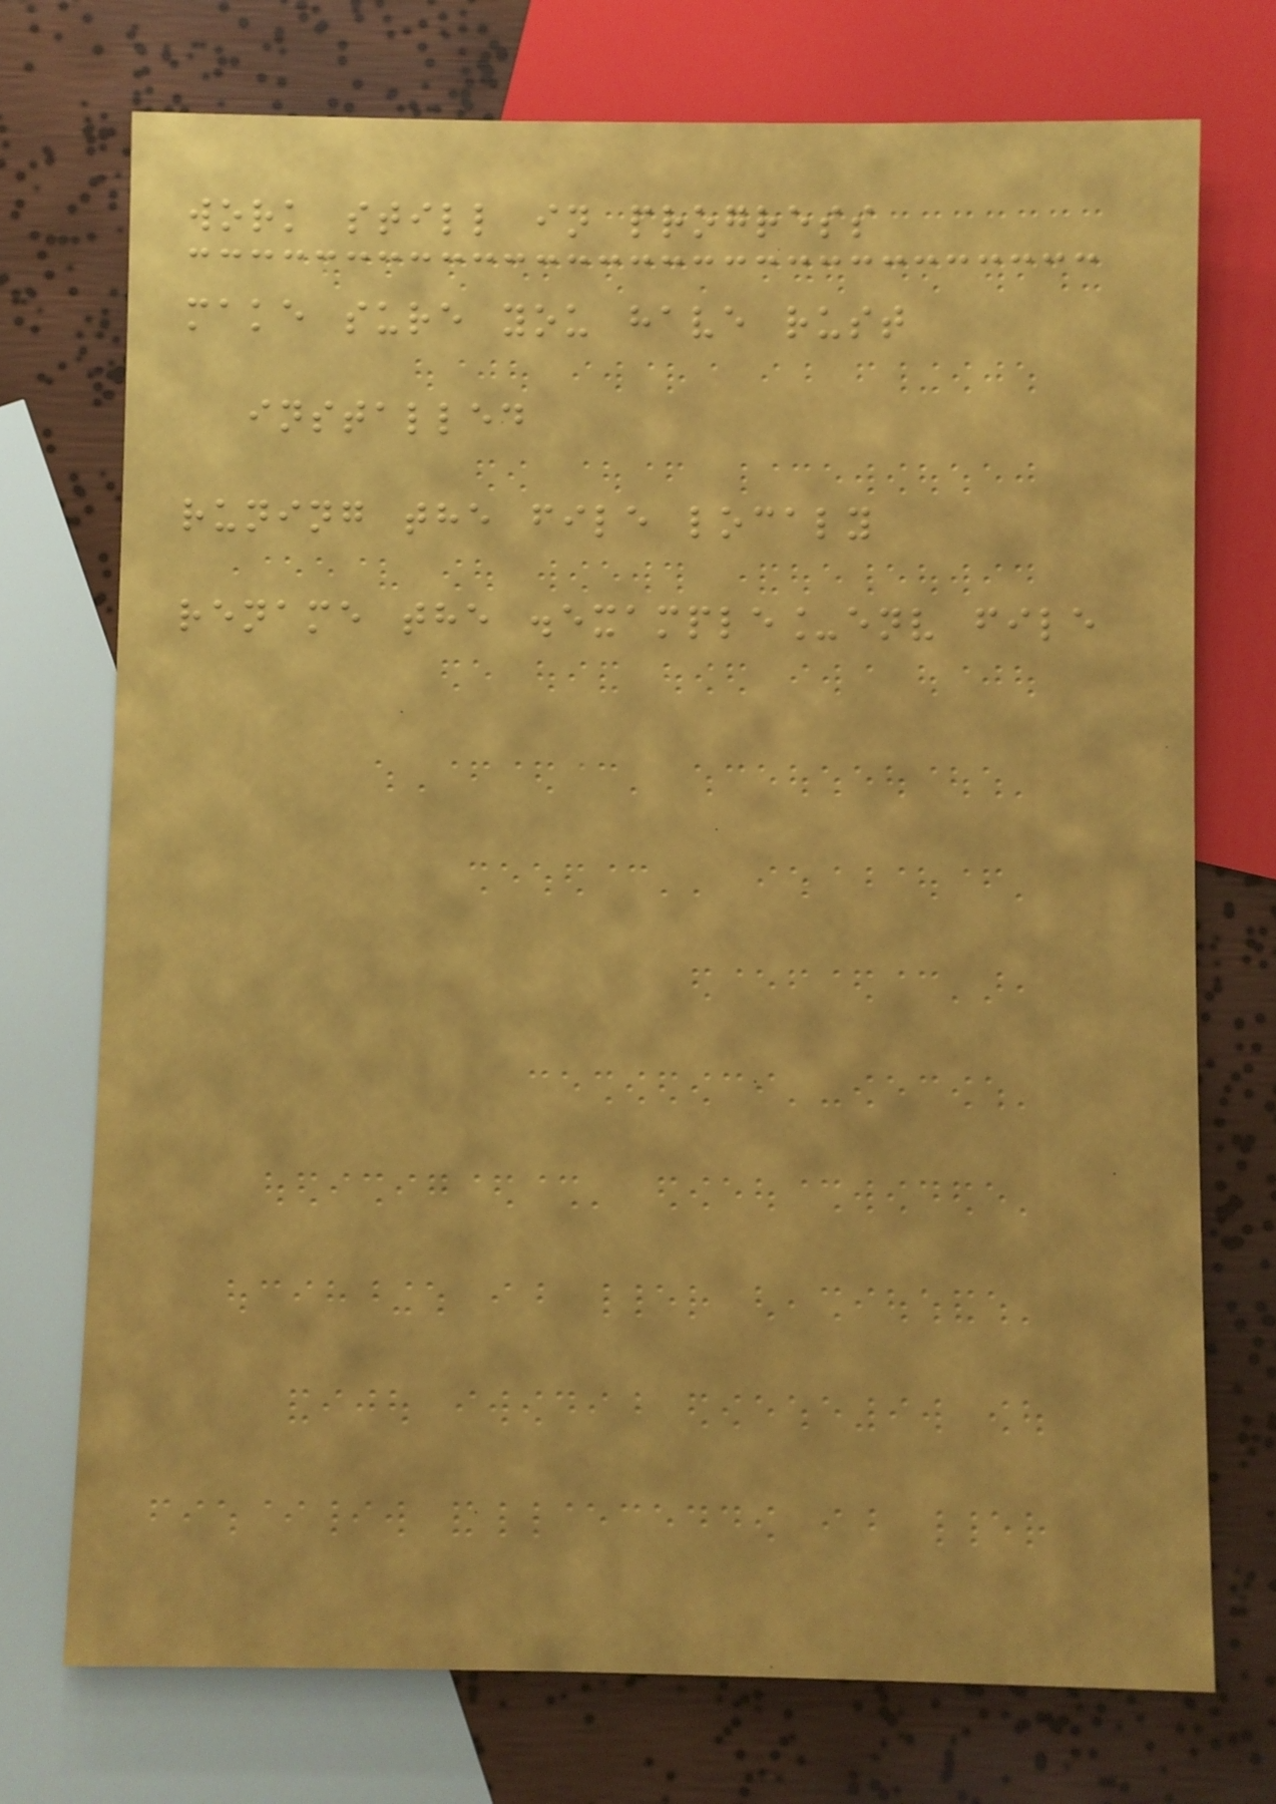work still in progress
make sure you have rust
installed
runing the file localy
rename the .example_env file
